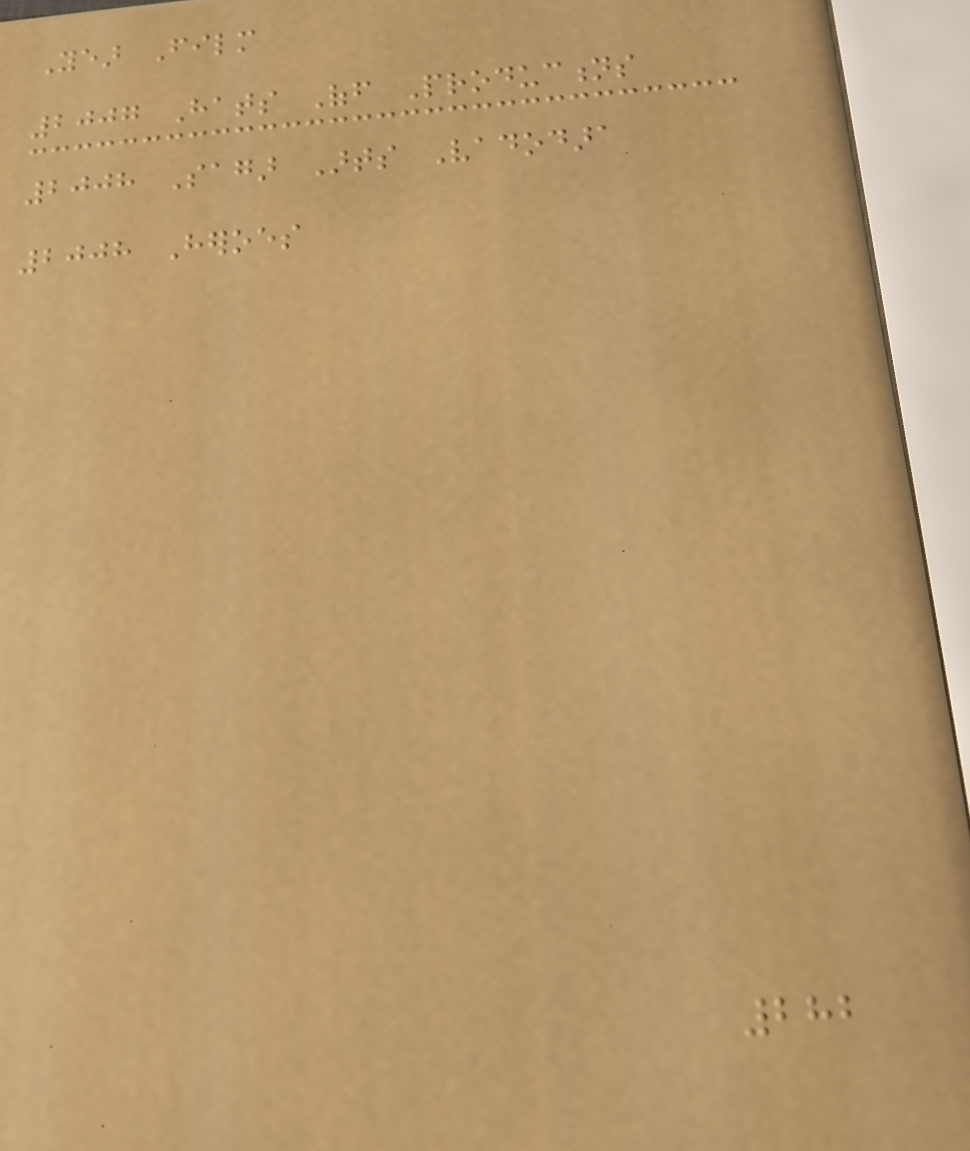Year Film
2007 Hats Off Productions
2008 Sagar Arts Vadodara
2008 Heroes
282
